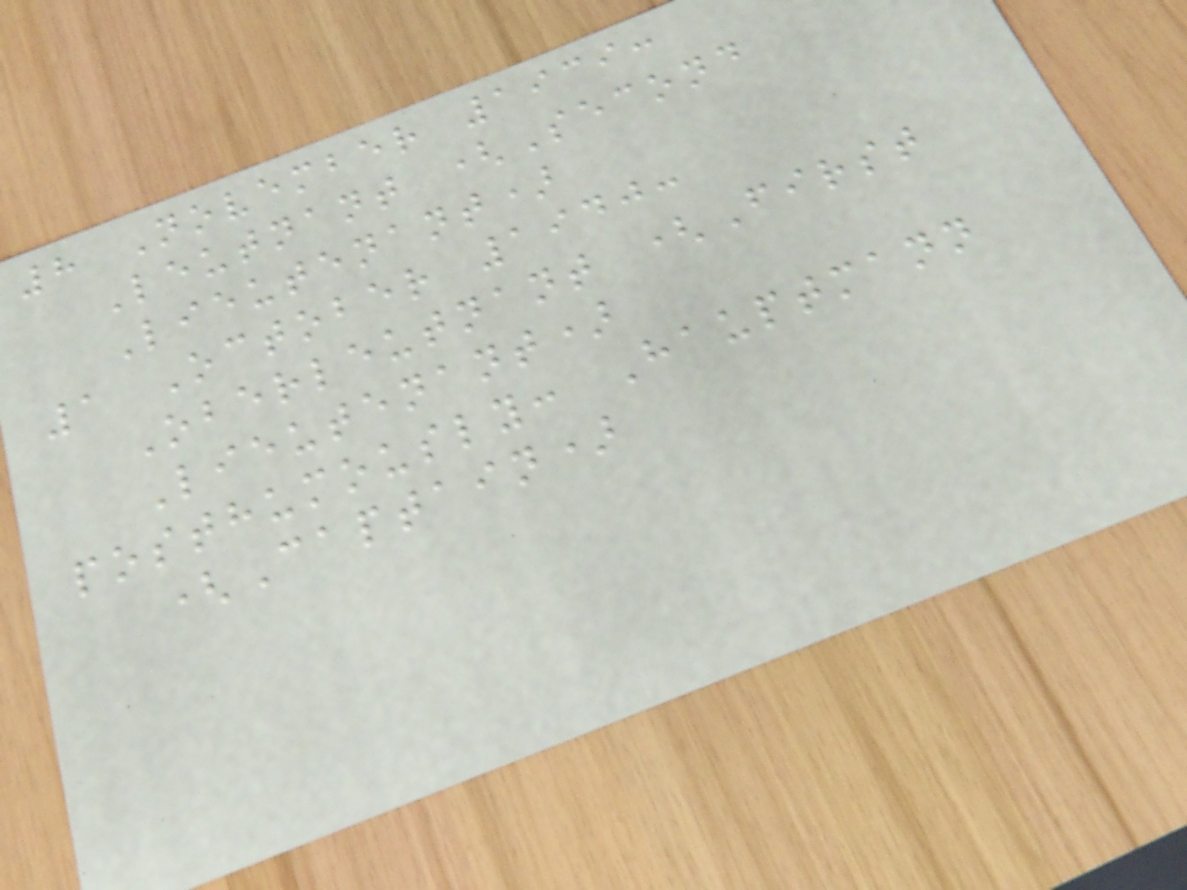8 November 1939:
Leutnant (Second
Lieutenant)
1 October 1940:
Oberleutnant (First
Lieutenant)
posthumously: Hauptmann
(Captain)
